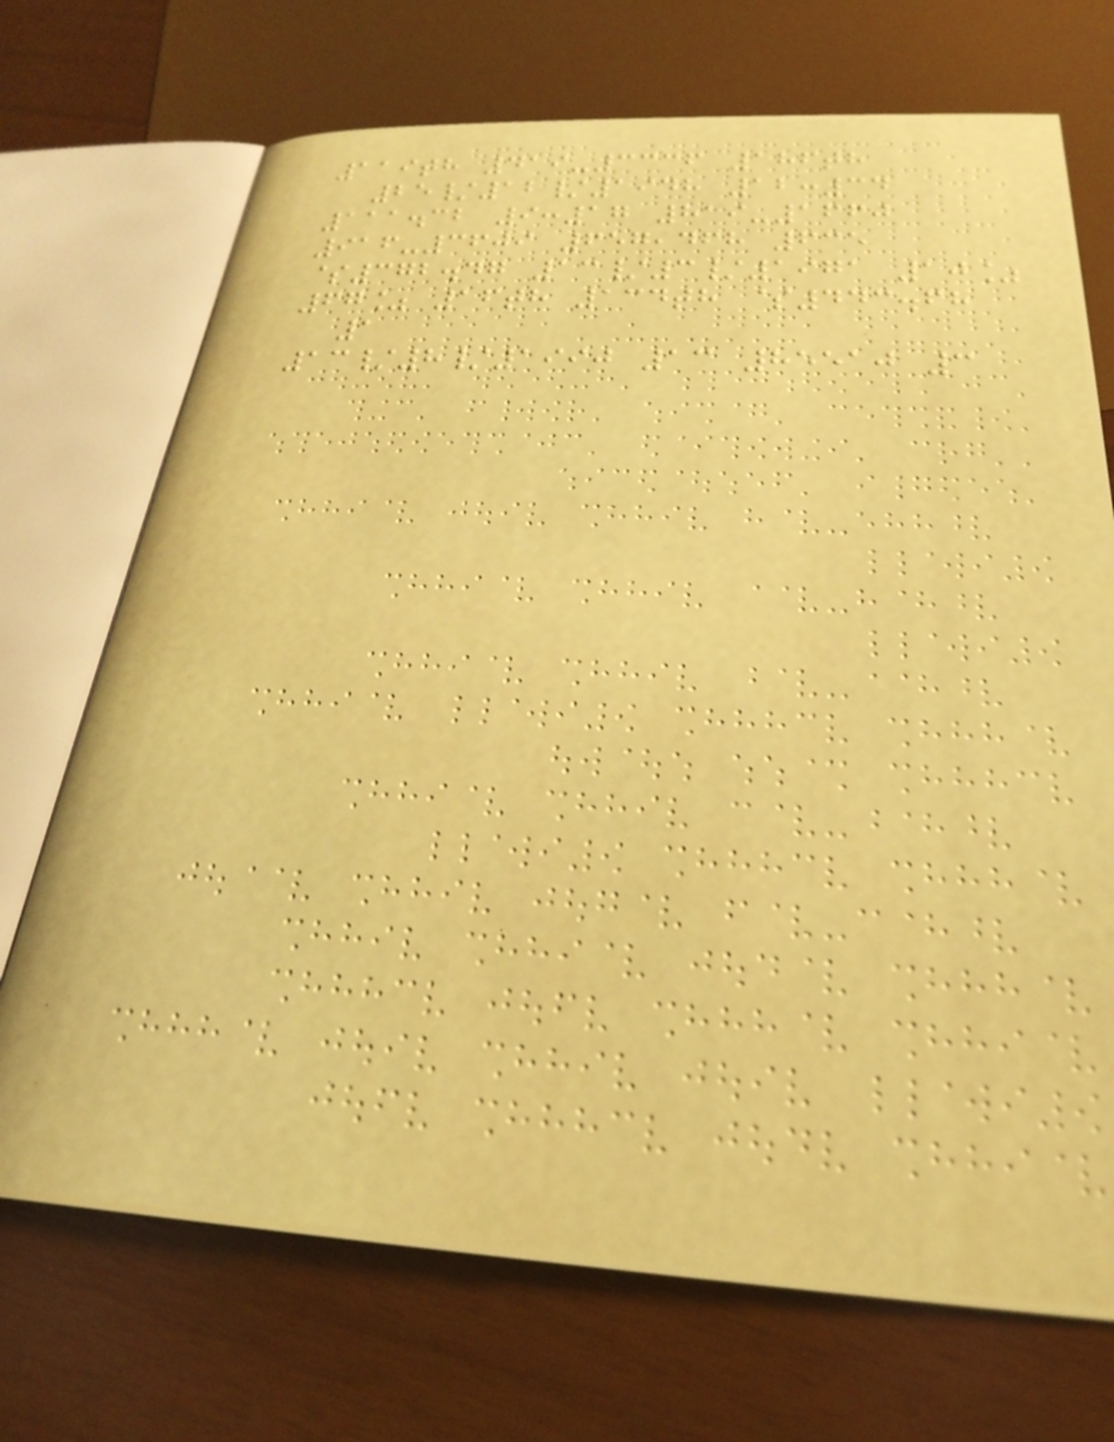119th 419-3336 186th
25/12/1948 12:34
111.32 9:17 819-1660
916-3609 657,468 635
$372.47 13/3/1971 10%
67% 16th 134th $443.68
1
13/8/1990 13 85510 3
